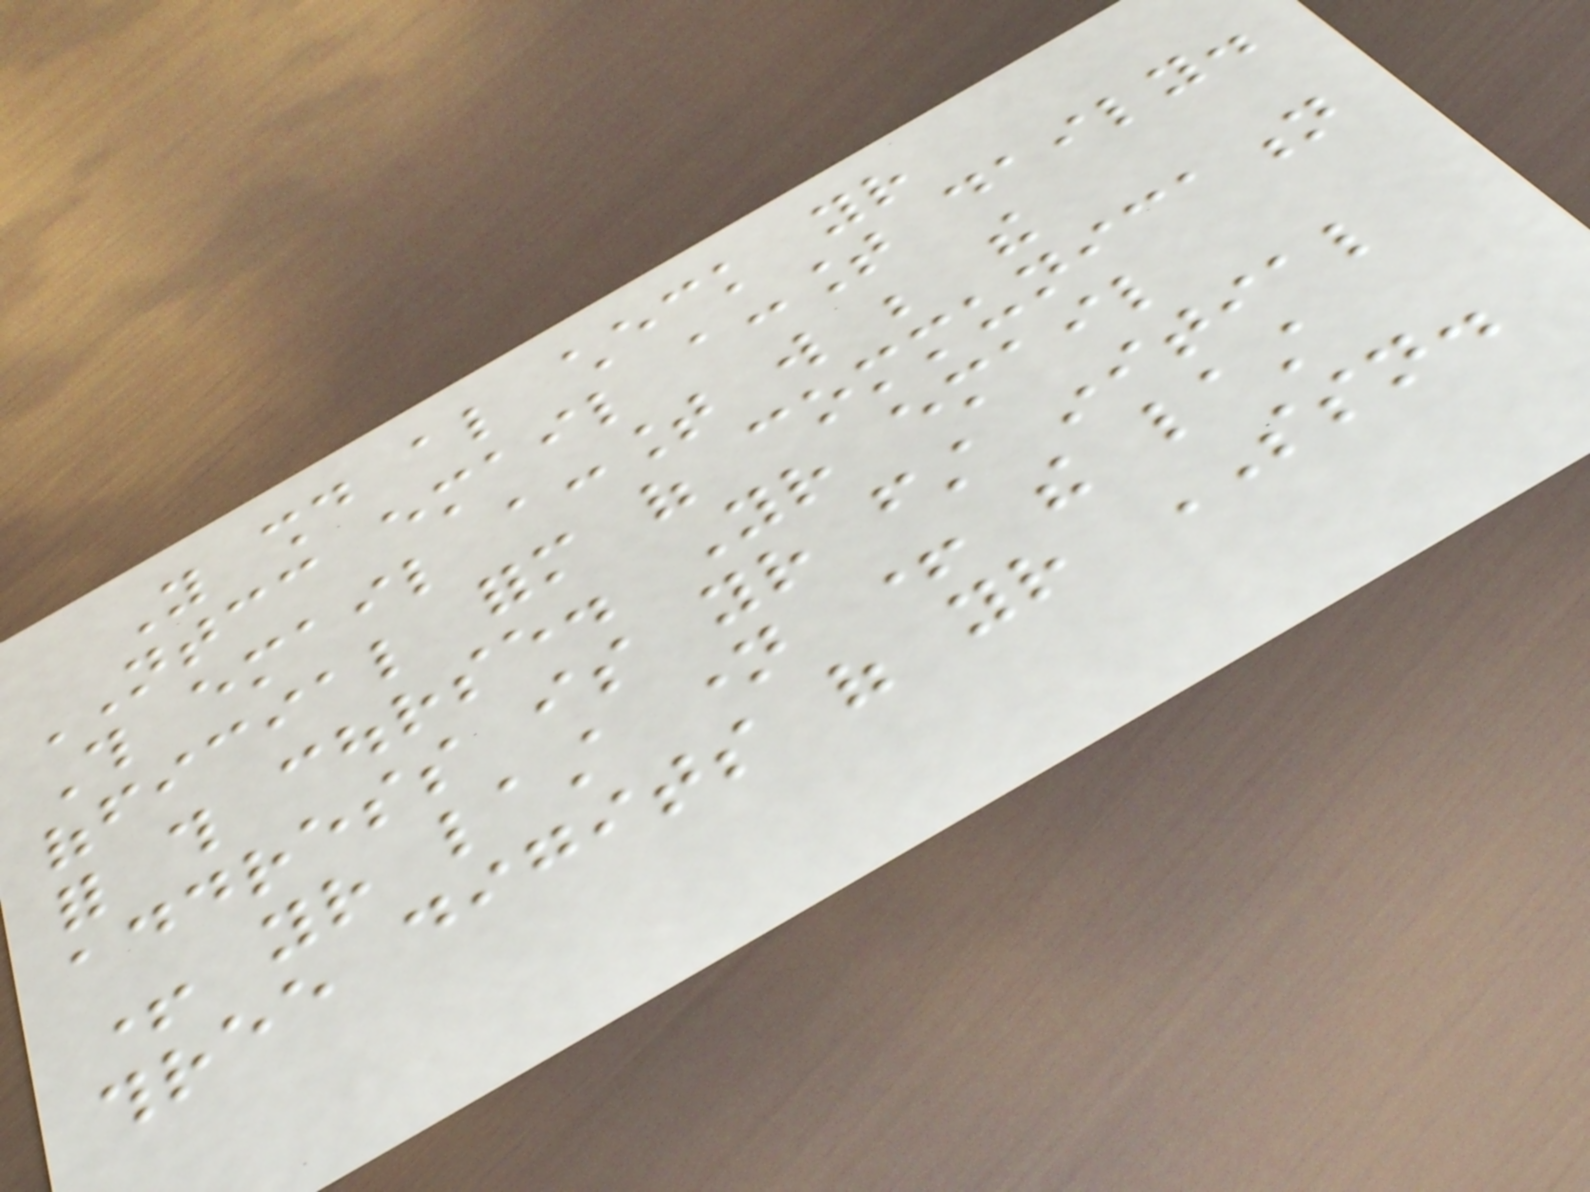You should also check your
NTCC email account daily.
This email account will be the
official form of communication
for this course. Your email
address is your first initial
+ your last name + the last
three digits of your SSN.
